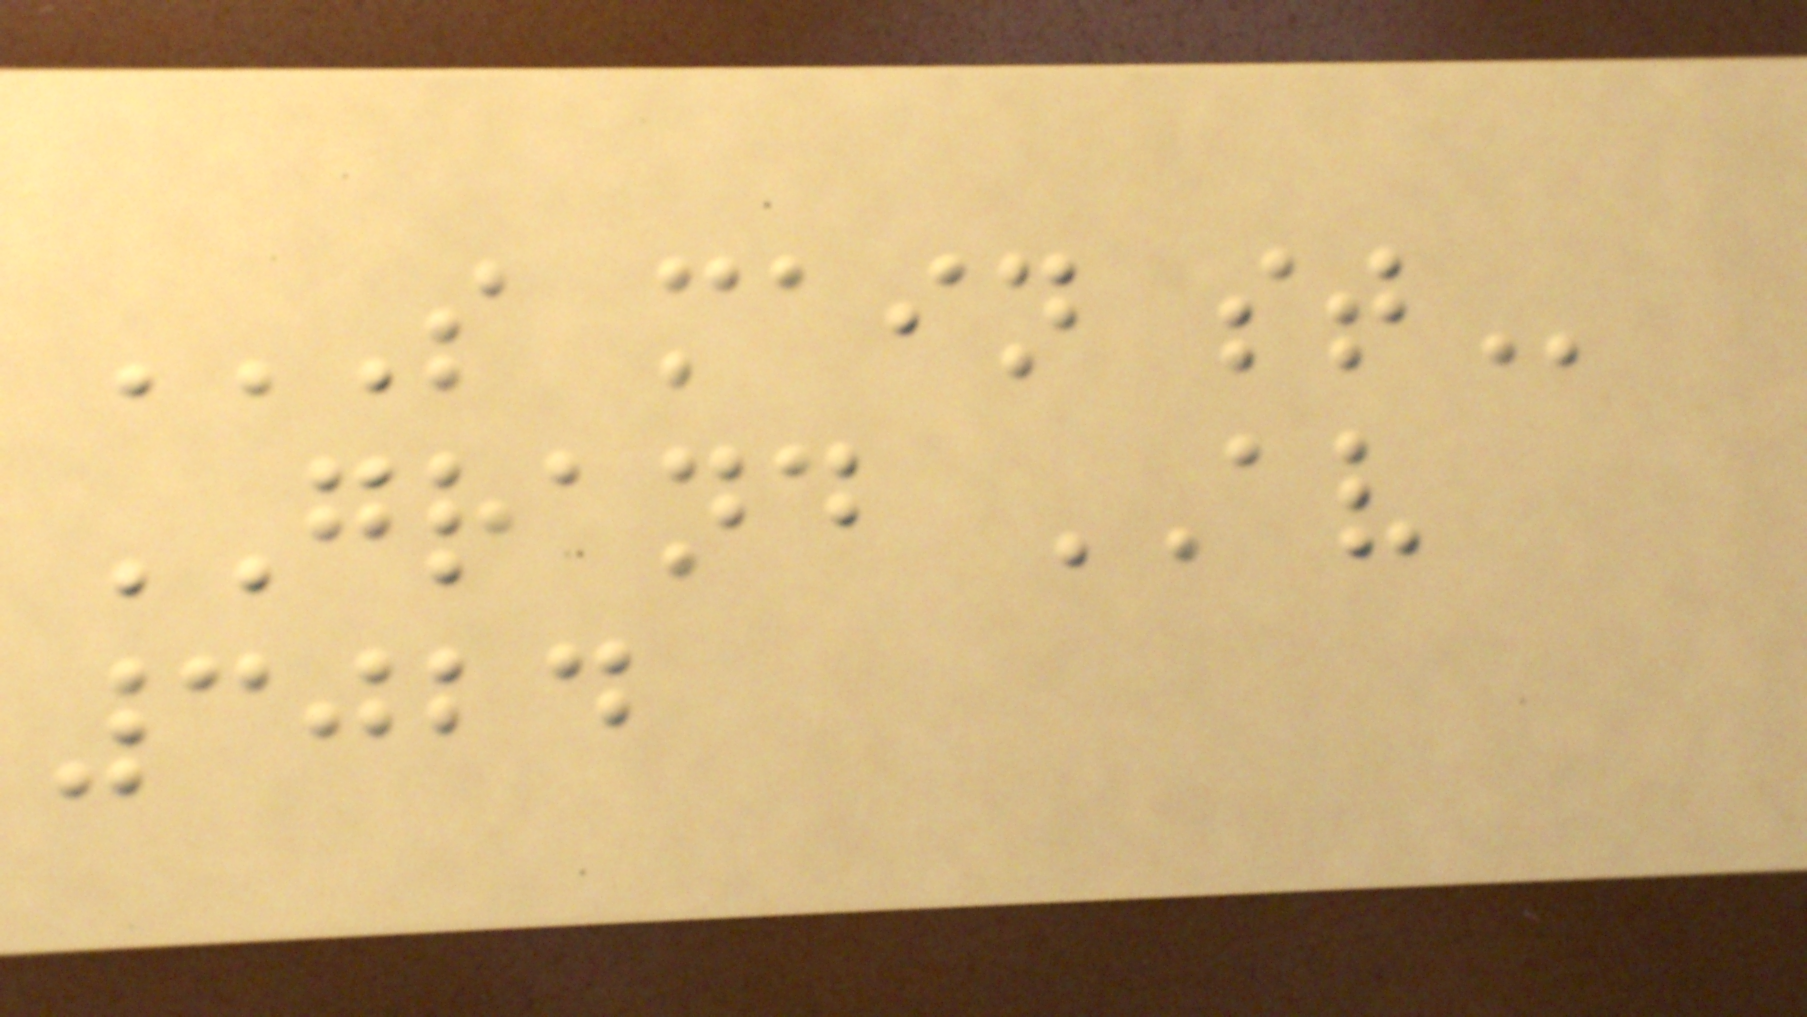S MAIN ST
GRAND AV
3024
